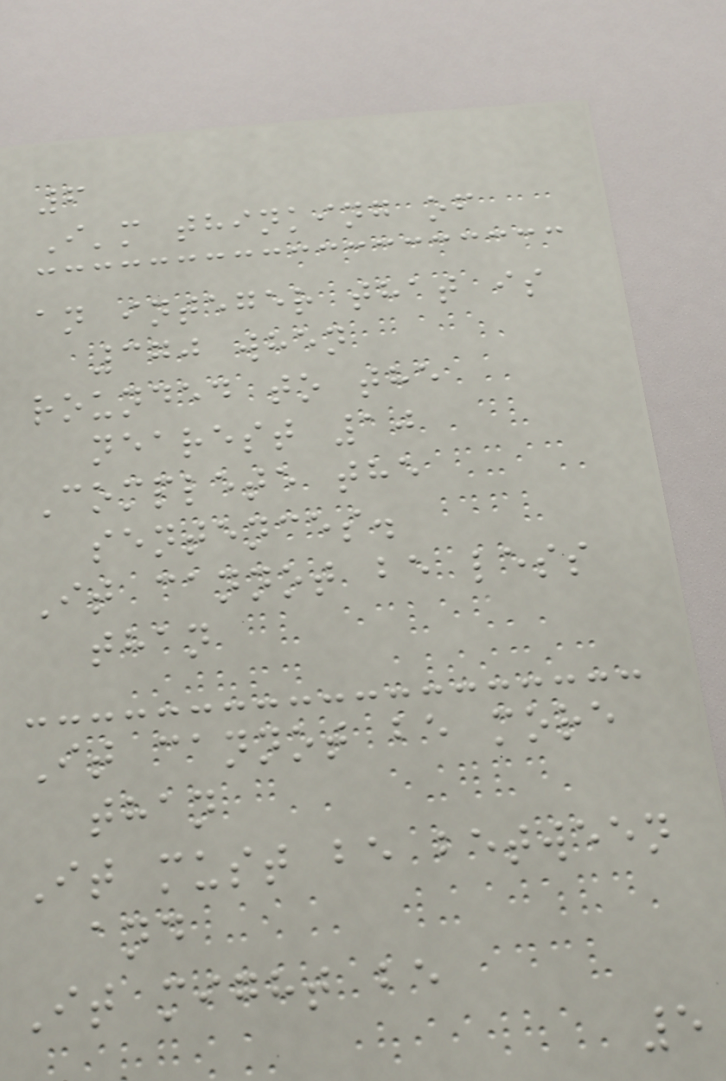6
I'm thinking of
an integer that is
370 when
rounded to the
nearest 10
Complete the
sentences.
It cannot be less
than
It cannot be more
than
It must be between
and
It might be
5
